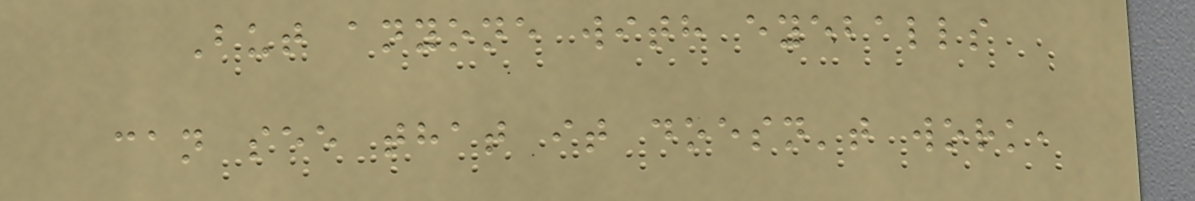But anyone with eyeballs
can see that it doesn't work,
